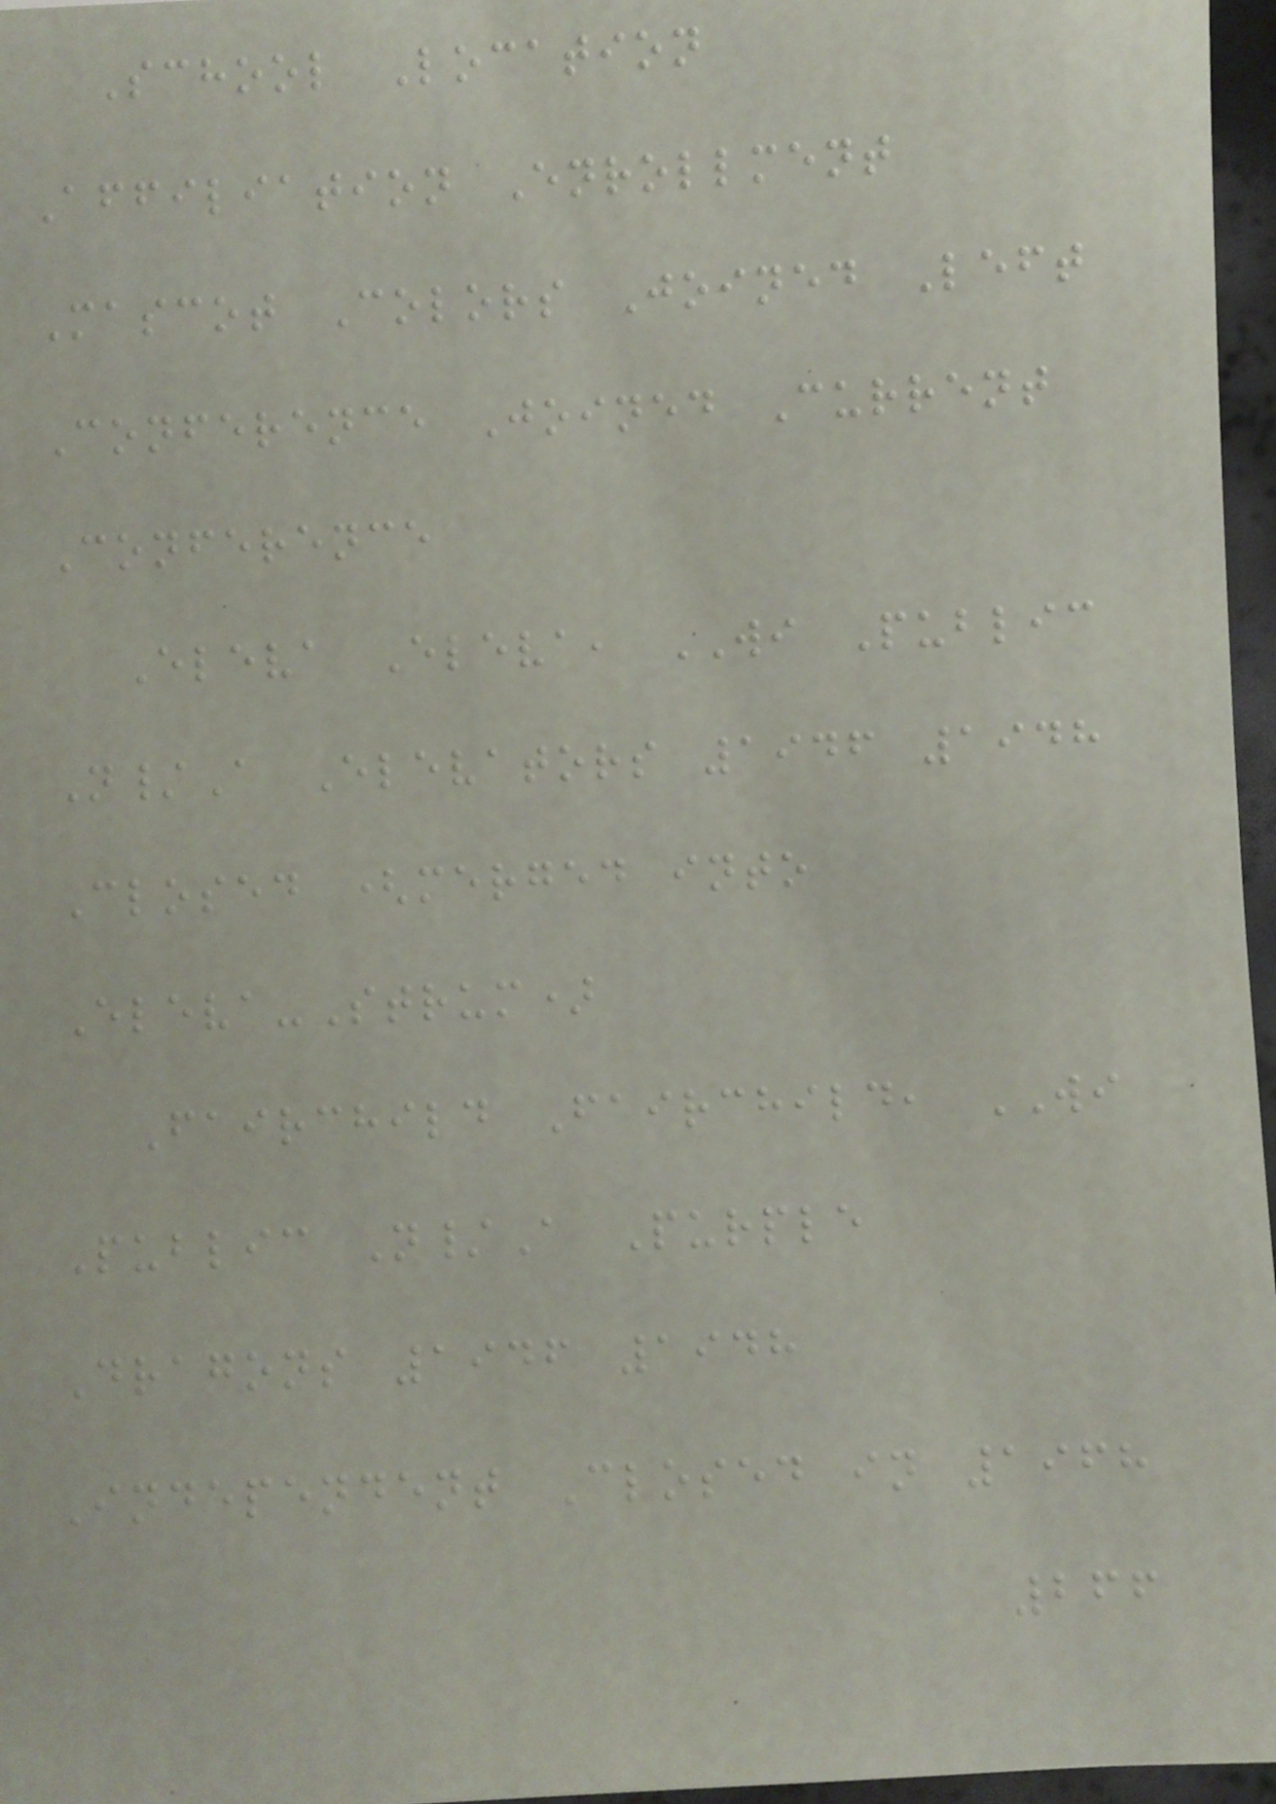School Location
Affiliation Enrollment
Mascot Colors Joined Left
Conference Joined Current
Conference
Eleva Eleva, WI Public
N/A Elevators 1946 1948
Closed (merged into
Eleva-Strum)
Fairchild Fairchild, WI
Public N/A Purple
Dragons 1946 1948
Independent Closed in 1968
266
